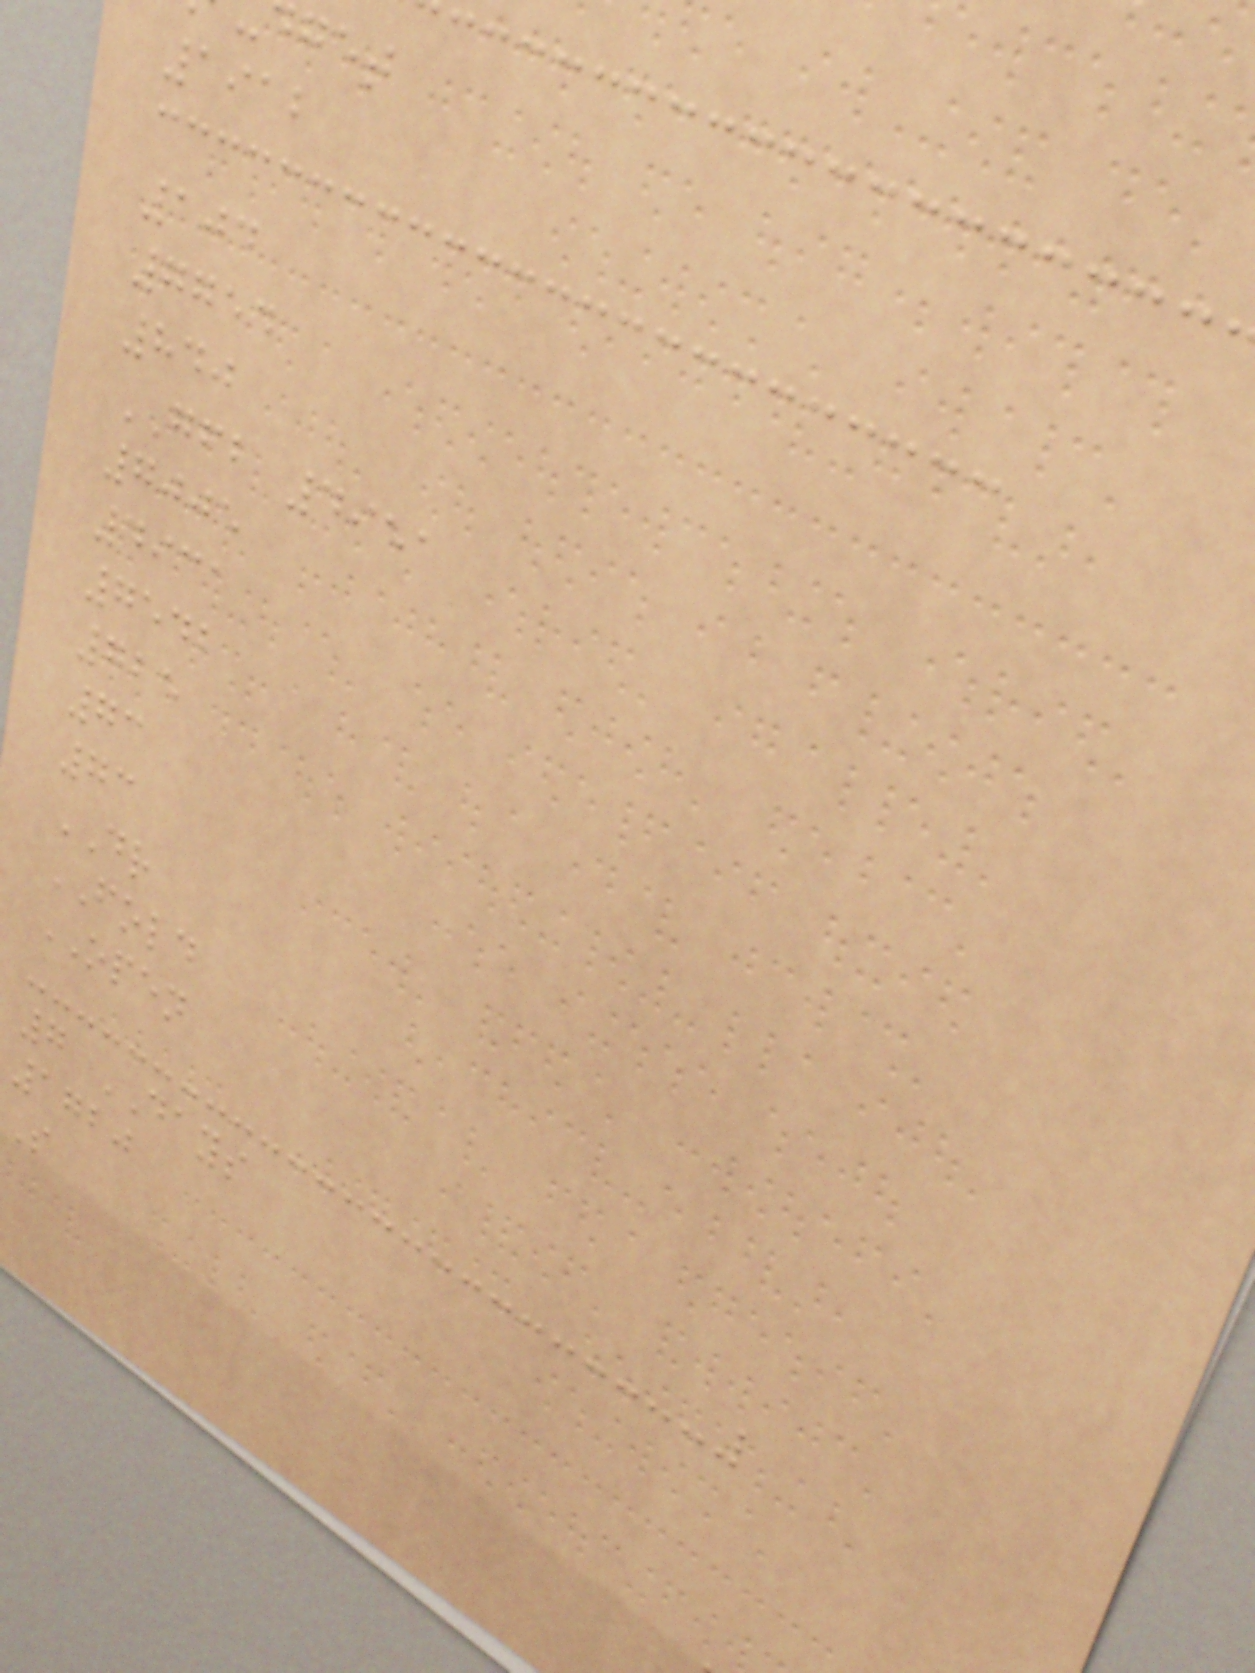1912
104
7754
840
GFB 4951
7005
4931
7542
725
73
73
DR
FOLD
OPEN
7 DAYS
1720
S
